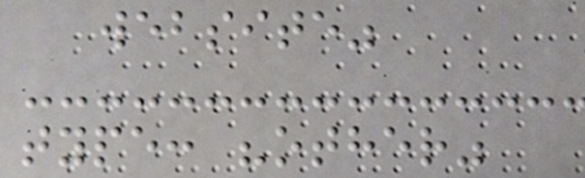website"
type: "other"
